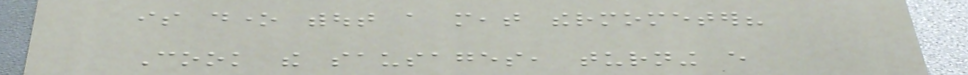is done without a meat thermometer?
Cook the sausages, turning every
